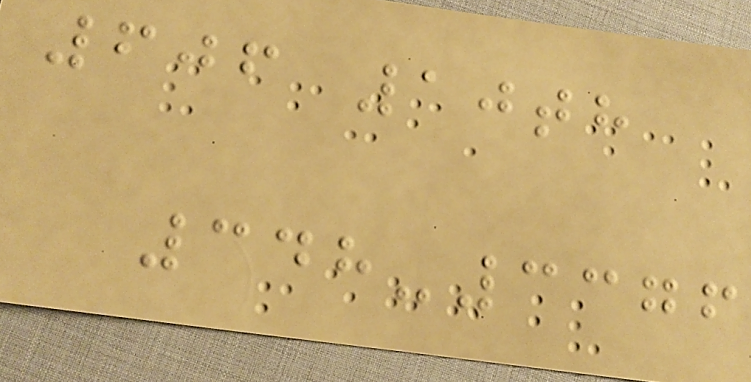606 10th
348-3376
